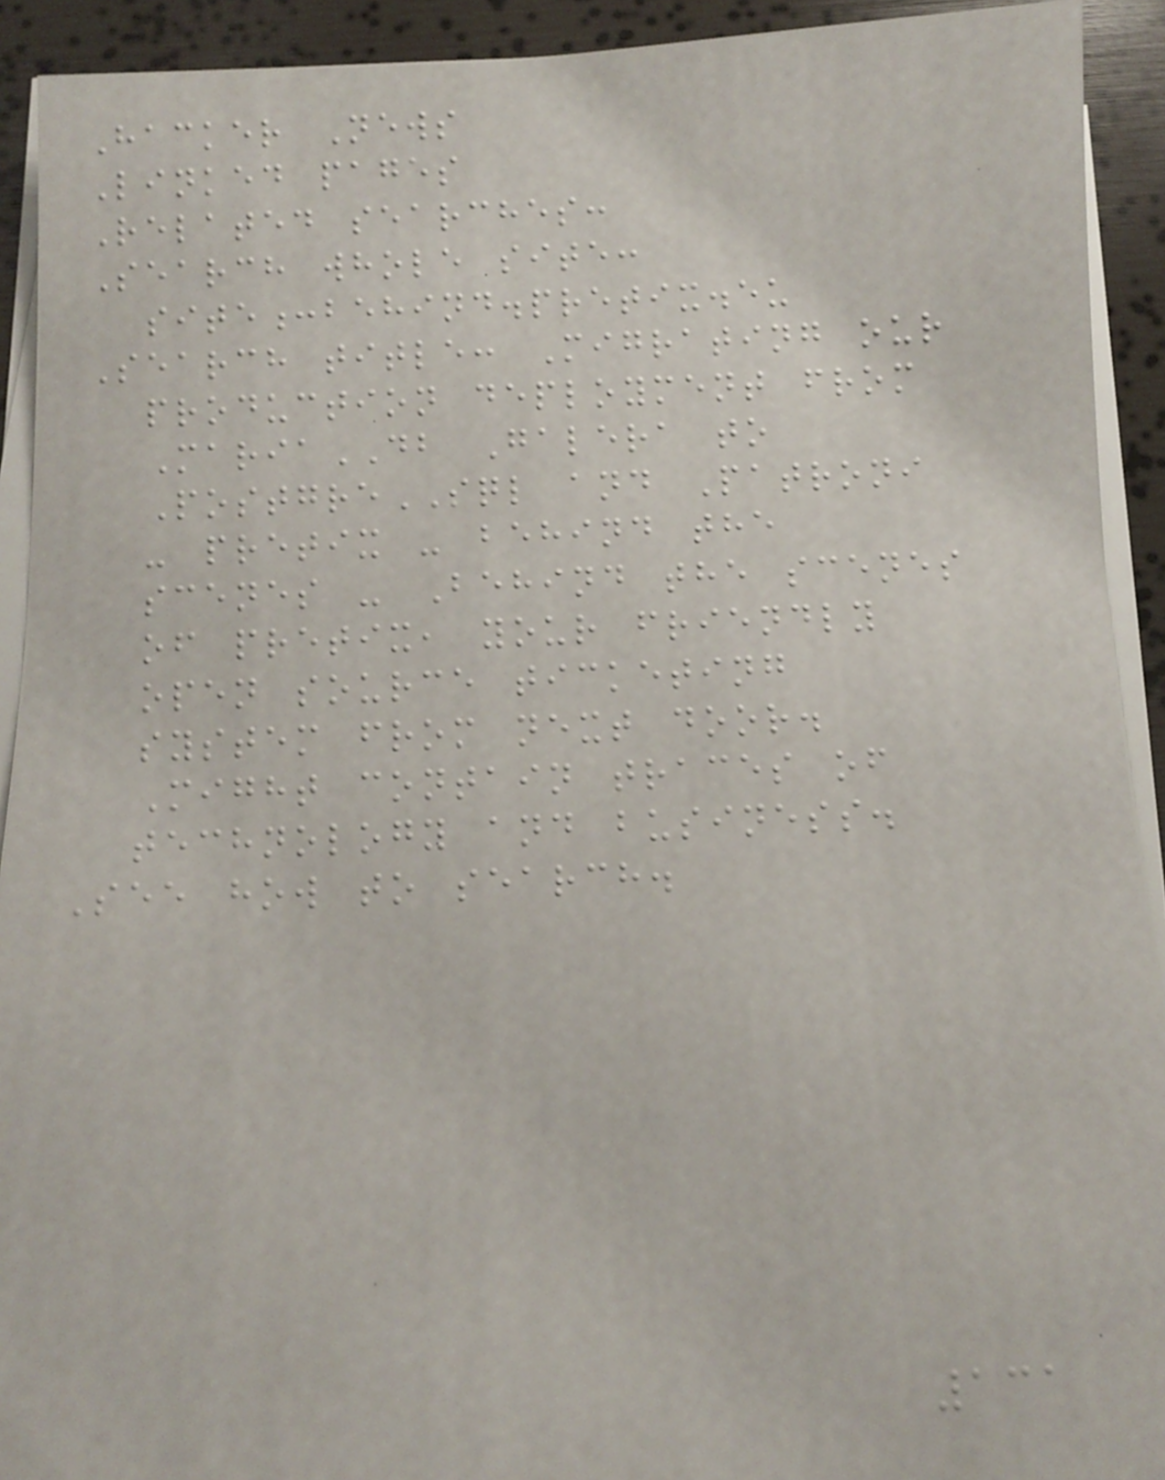Hacker News
Linked pages
Related searches:
Search whole site:
site:behind.pretix.eu
Search title: Migrating our
production deployment from
MariaDB Galera to
PostgreSQL and Patroni
- pretix - behind the
scenes - Behind the scenes
of pretix, your friendly
open source ticketing
system from next door.
Might contain traces of
technology and business.
See how to search.
131
